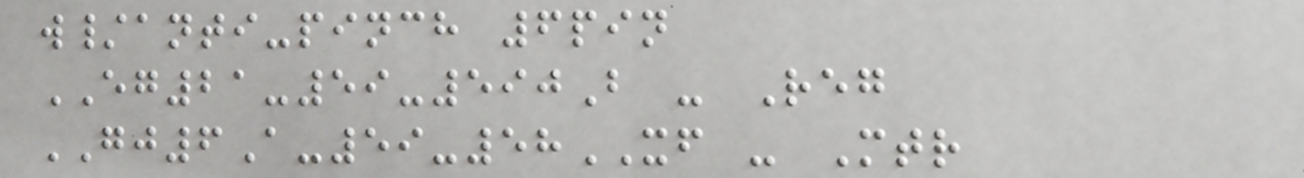w/anti-pinch 6pin
EG21-59-590B - Reg
GJ6A-59-58XF - Mtr
